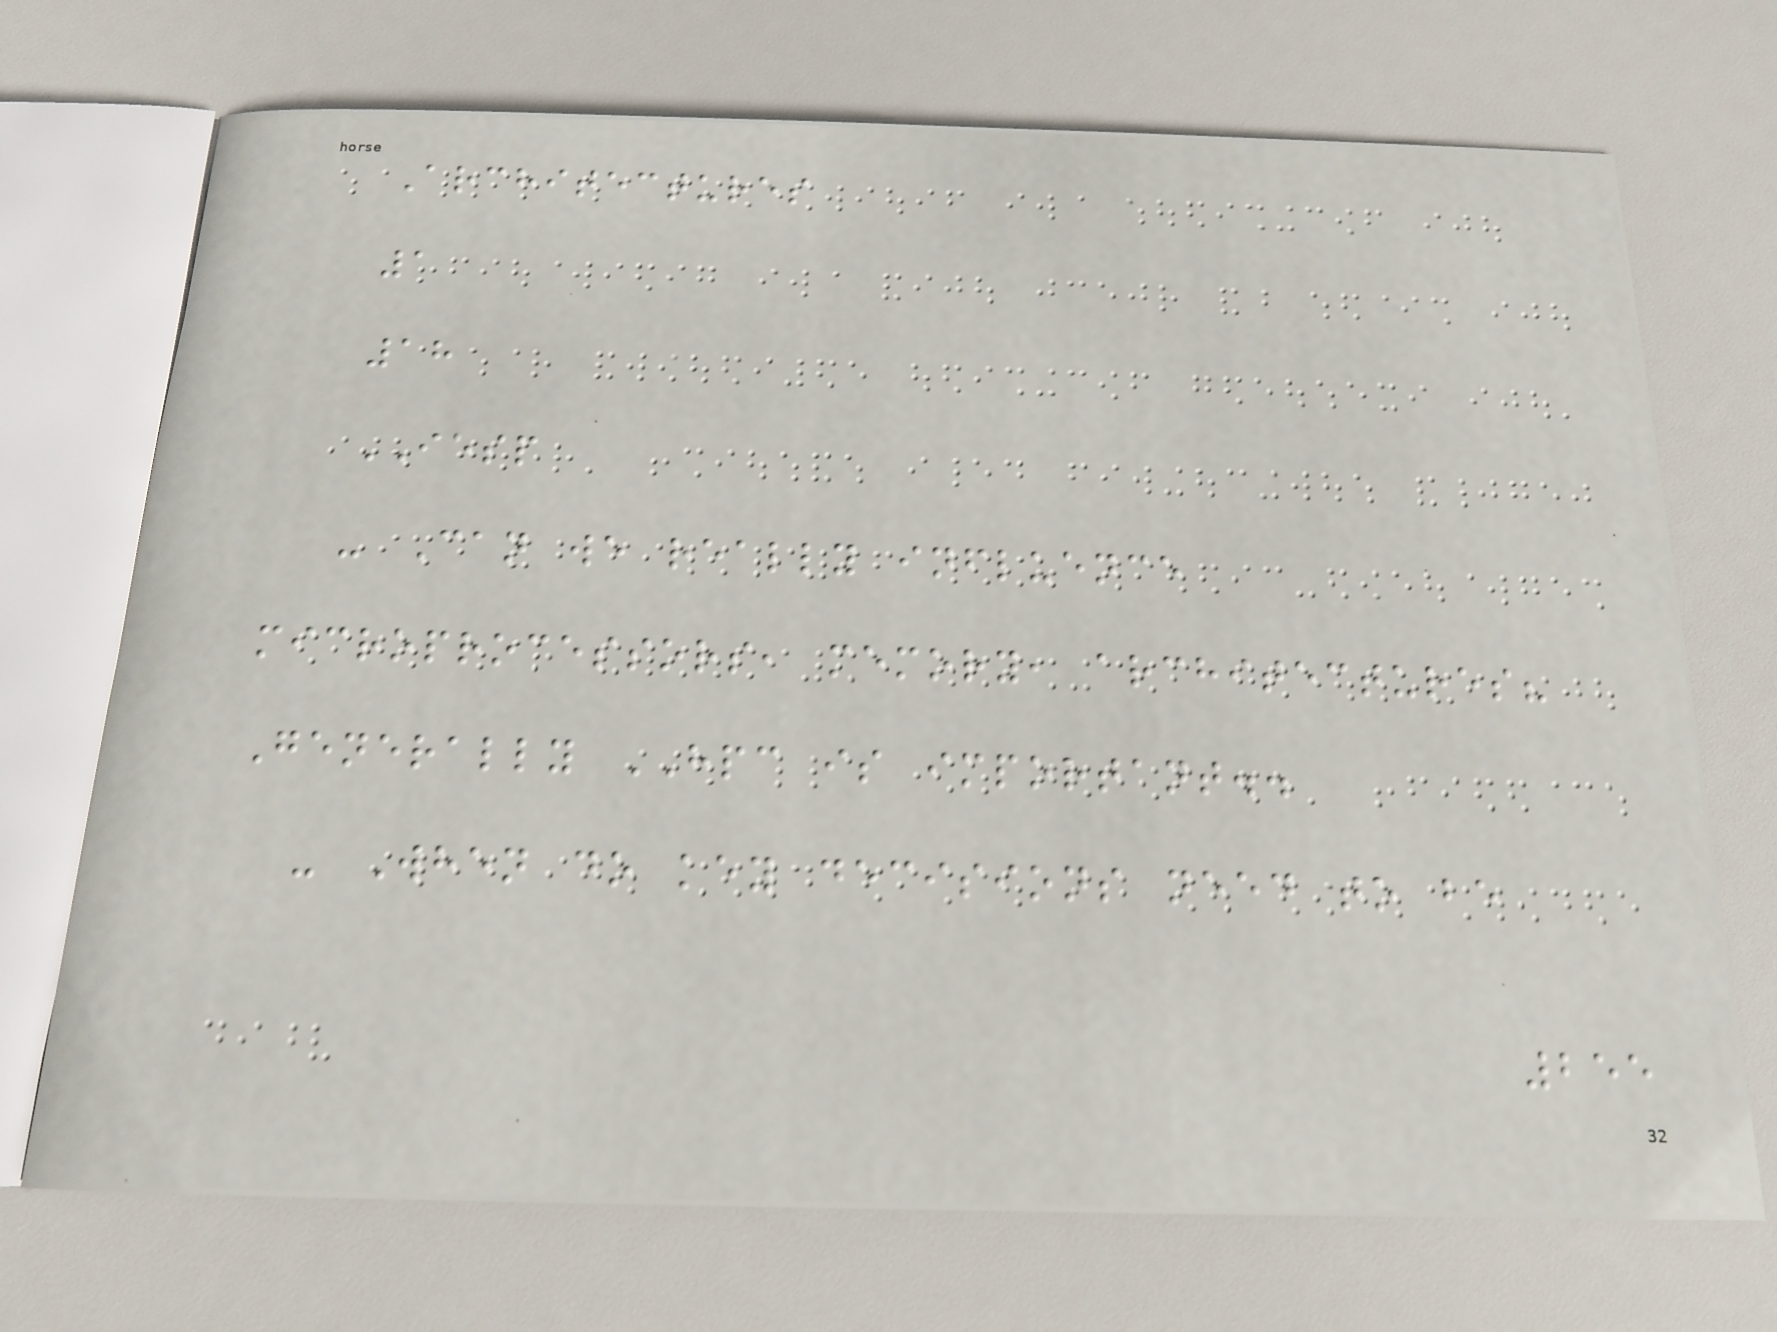Architectures
1
18
IESP
- Can we really influence
microprocessors, memory, architectures?
Generally HPC is important..
- When do key decisions need to be
255
